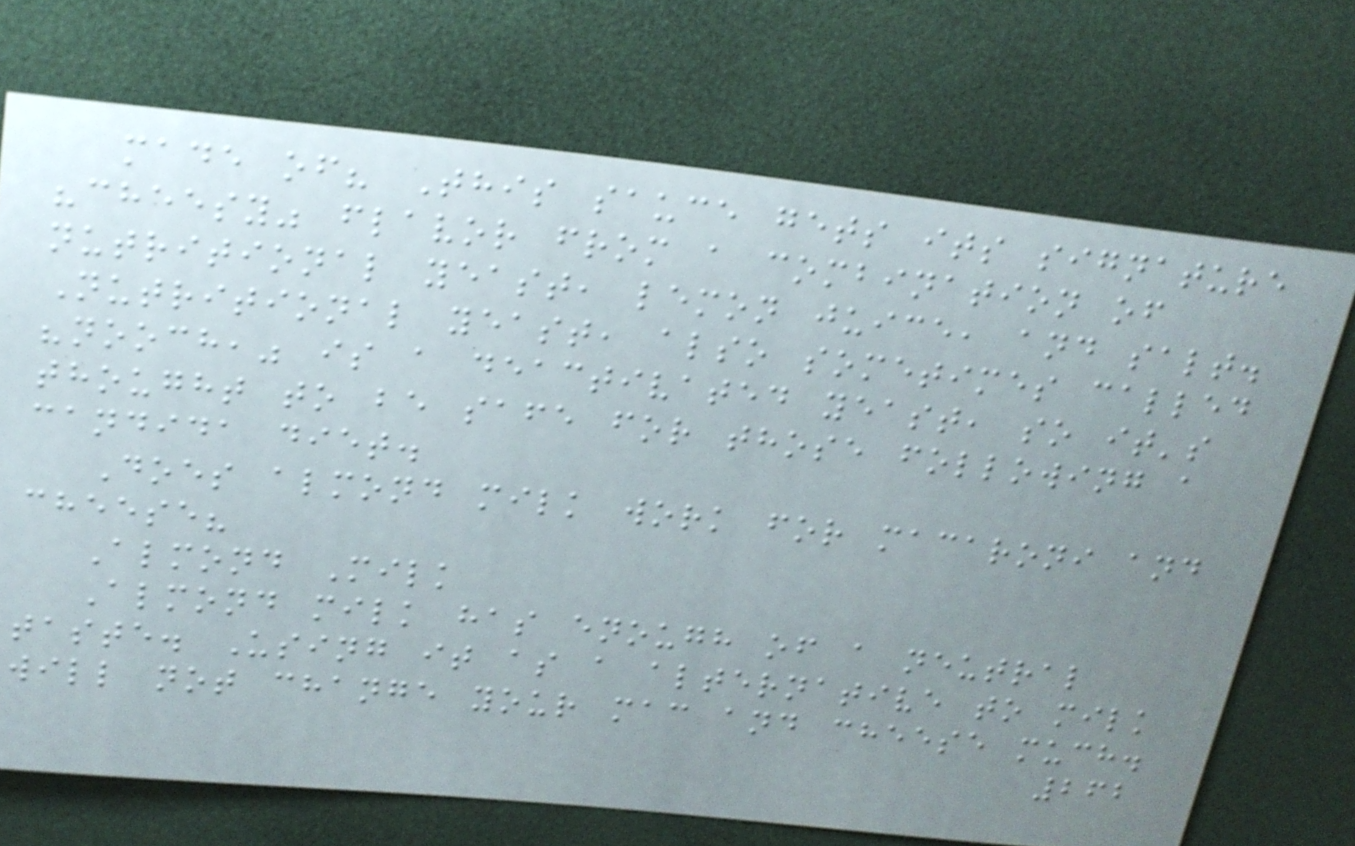made of? This sauce gets its signature
"cheesy" flavor from a combination of
nutritional yeast, lemon juice, and salt.
Nutritional yeast, also sometimes called
"nooch," is a deactivated yeast, so it's
thought to be safe for those following a
candida diet.
Does almond milk work for macaroni and
cheese?
Almond Milk
Almond milk has enough of a neutral
taste. Using it as a alternative to milk
will not change your mac and cheese much.
262
